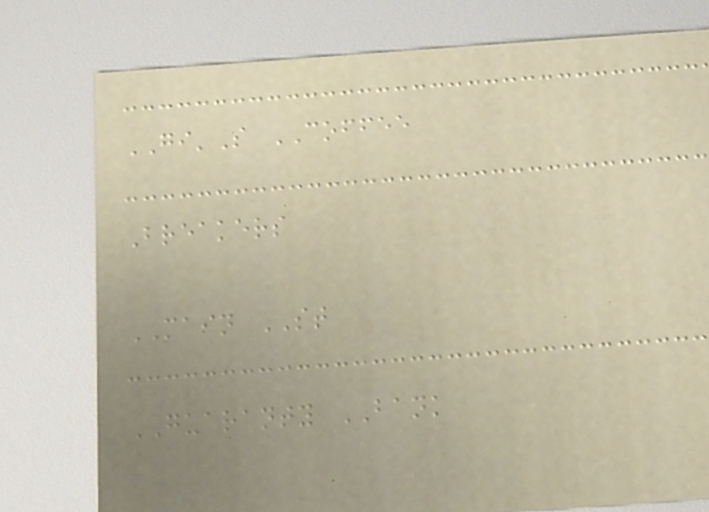GI'S COFFEE
Breakers
MAIN ST
GUARANTY BANK
